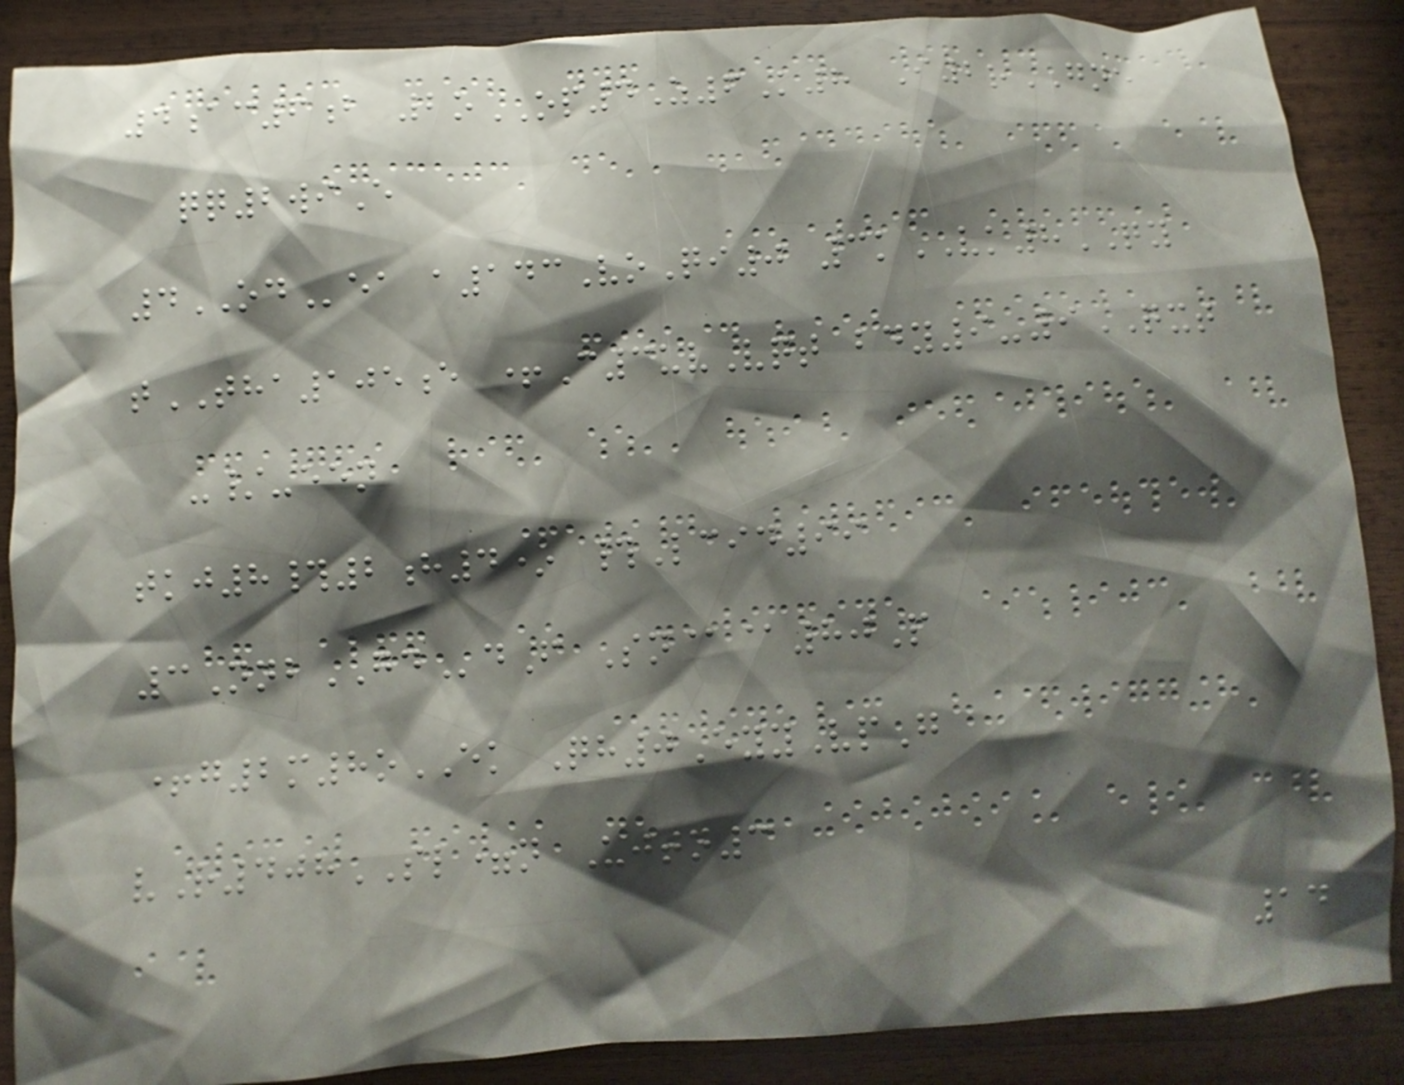4ac6b 2oOP4Z6K8 I2rGNE
qq2wiE
4ODea a143VoQi0 3kVK8QY
tTHA105e +C3uvVqt bdy9-9QXT
-/-een
tkj8#2h4* #Lcid99
3NnbGDdF Sn@@80P
+g2m8oEK Qh0EyyVpG
vR408SL=n Ujtn3
14
